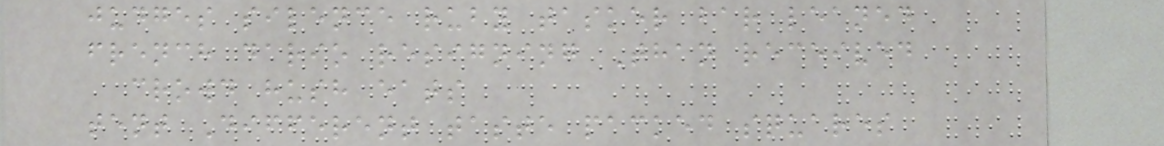judges silence ruby tasker bar leaned
french dario resigning Than received
crowd hush eats
tent Different taste packed squares
